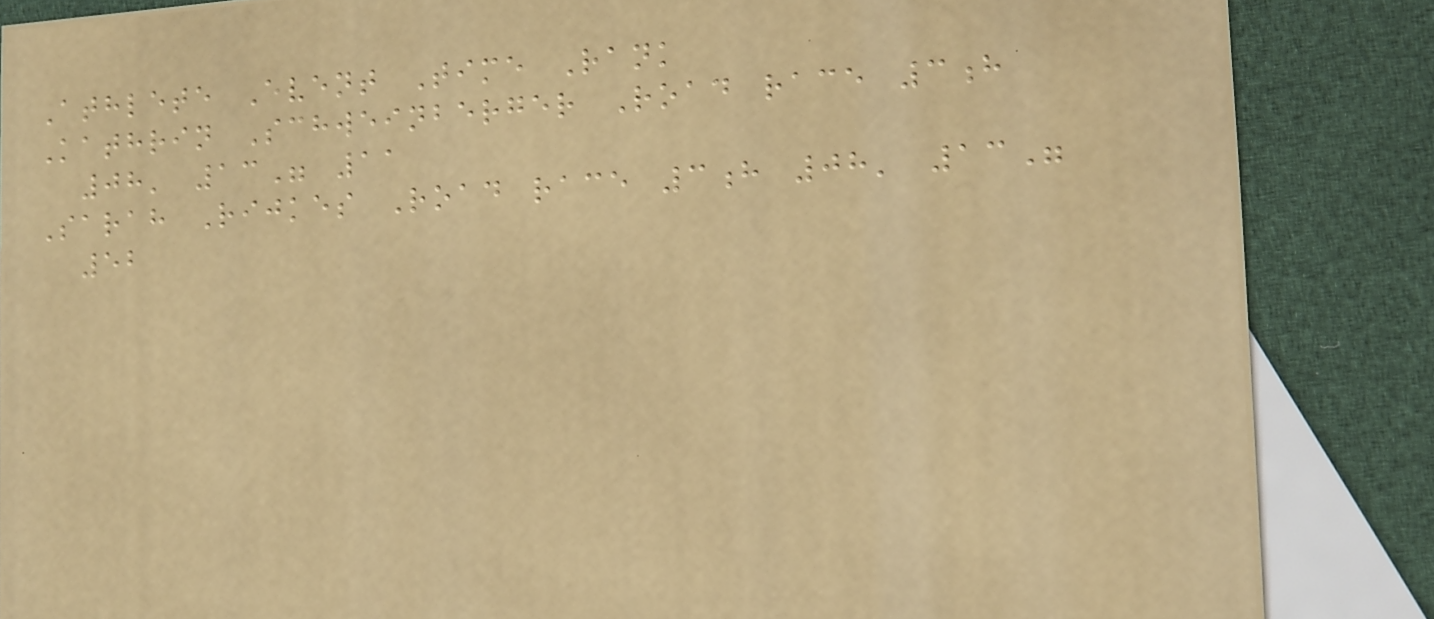Athlete Event Time Rank
Kathrin Schweinberger Road race 3h
08' 13" 11
Sarah Rijkes Road race 3h 08' 13"
52
